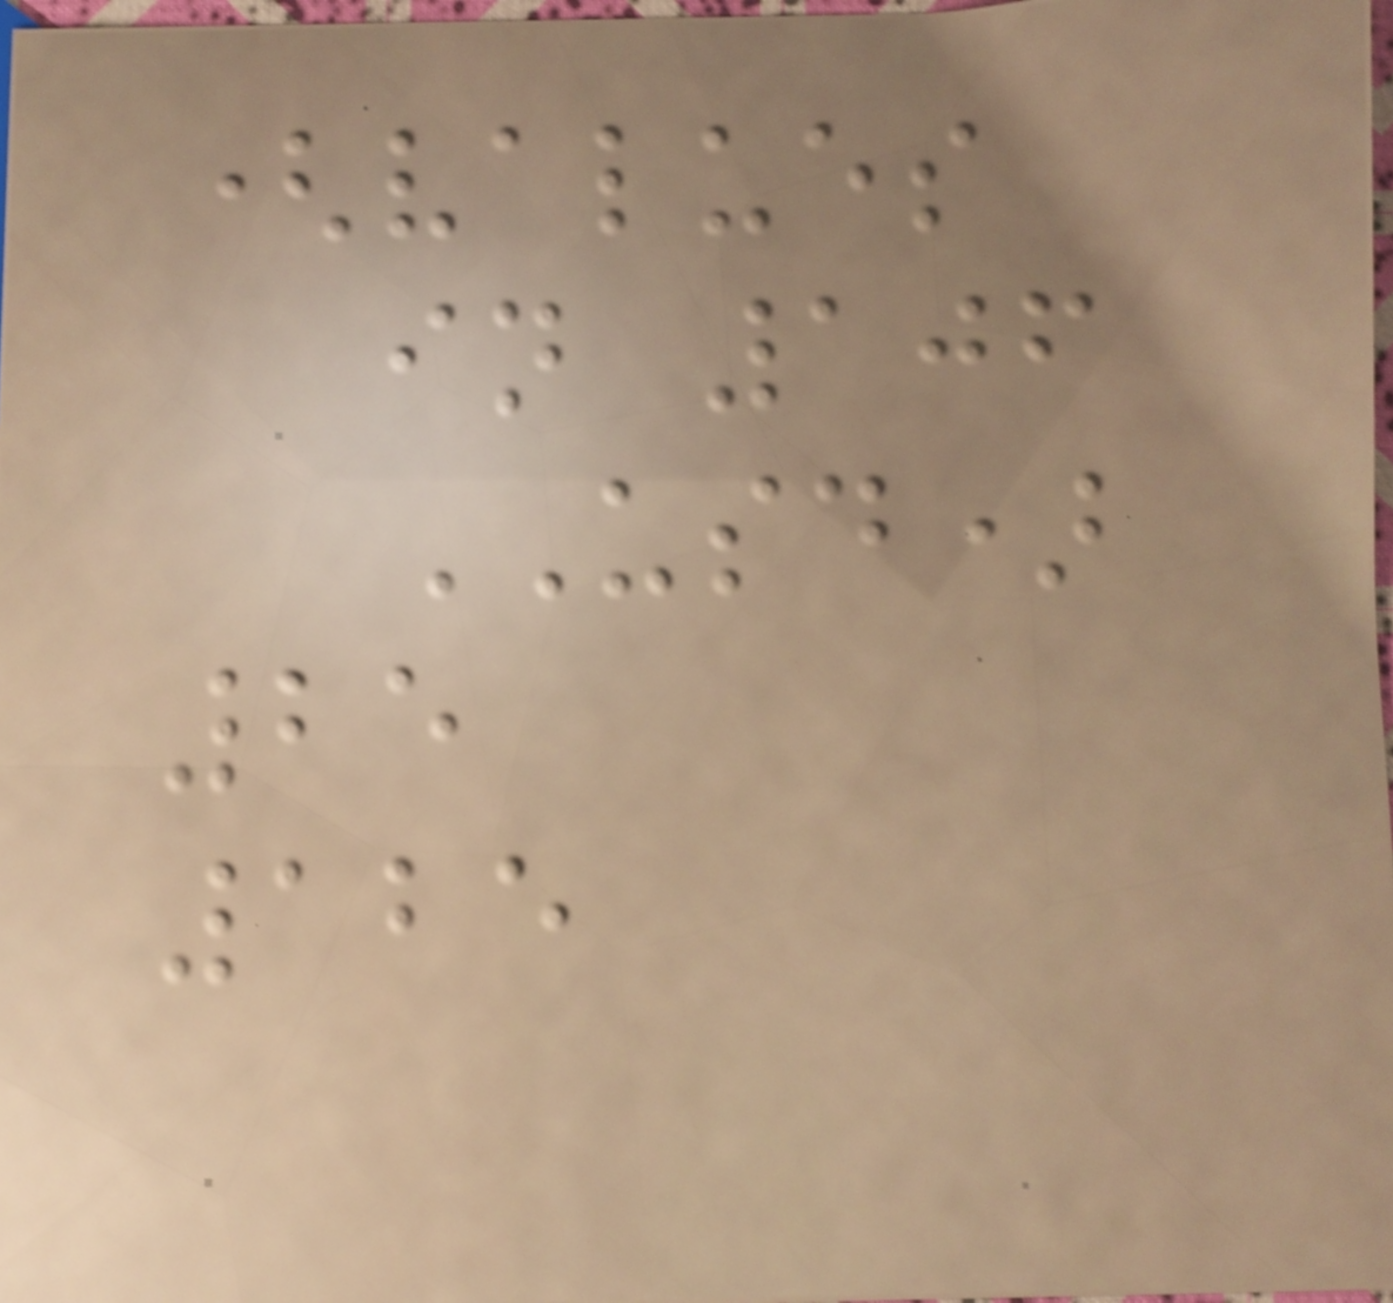(values
in 106
USD)
25
125
